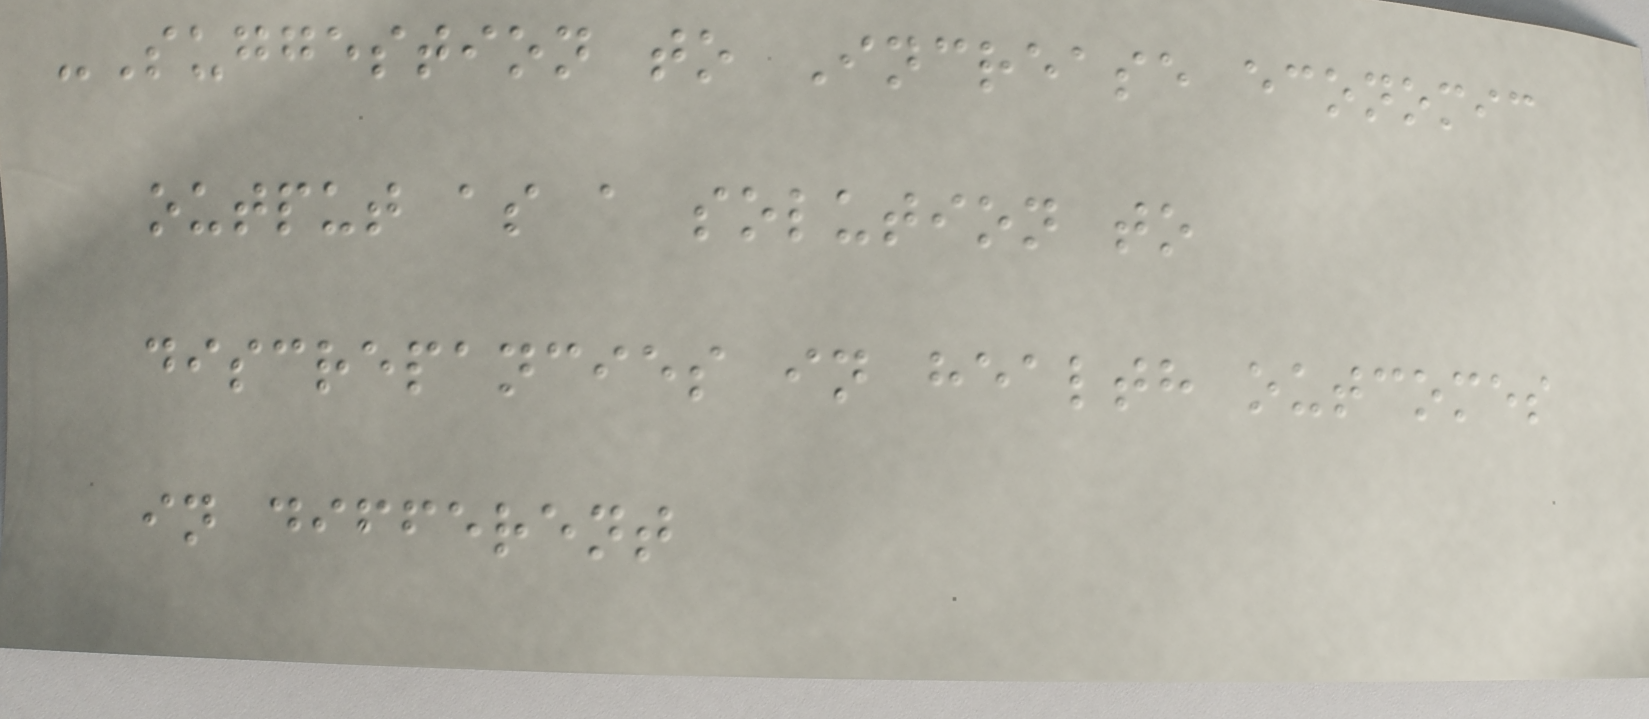-Suggestion to Increase economic
output as a solution to
discrepancies in health outcomes
in different
